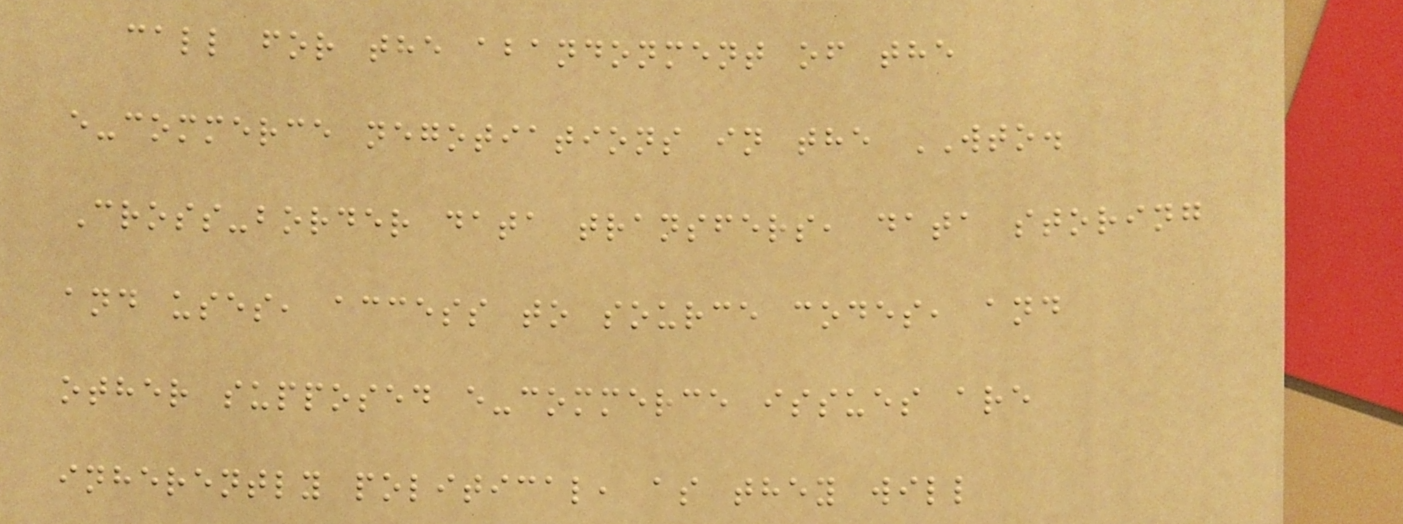call for the abandonment of the
e-commerce negotiations in the WTO.
Cross-border data transfers, data storing
and uses, access to source codes, and
other supposed e-commerce issues are
inherently political, as they will
